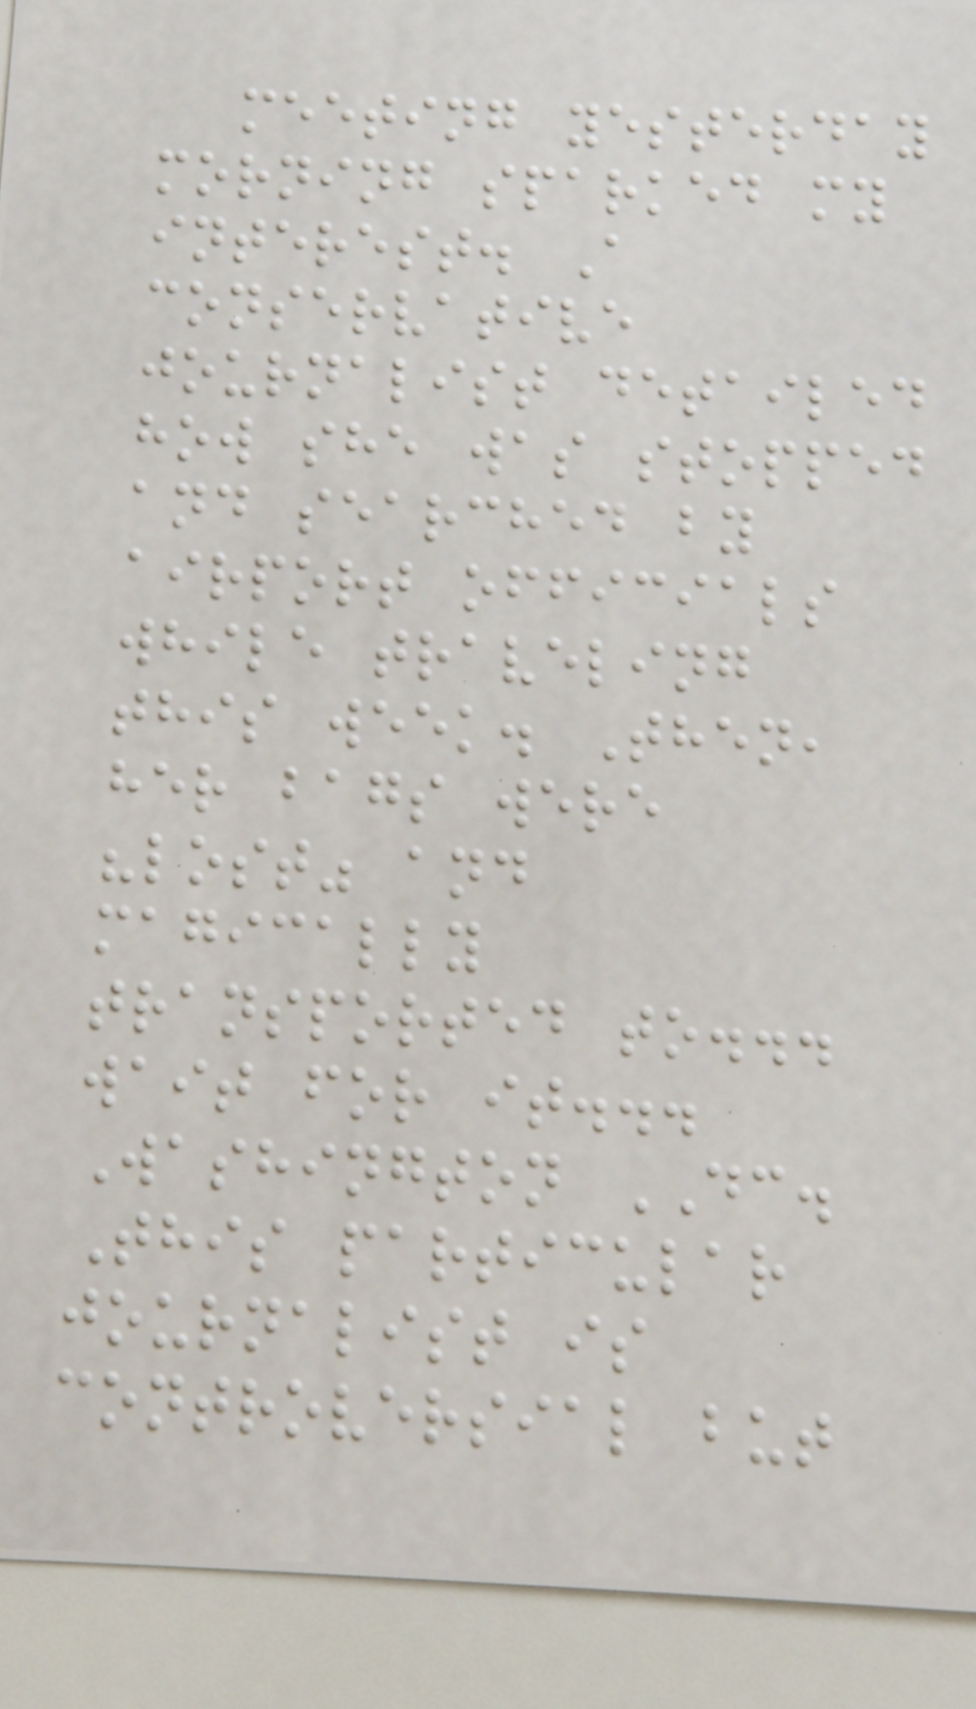meeting yesterday
morning sparked my
interest. A
conservative
journalist detailed
how she was stopped
and searched by
airport officials
while traveling
this week. Then,
her bags were
"lost" and
magically
transported to...
wait for it...
Washington DC.
This particular
journalist is
controversial but
